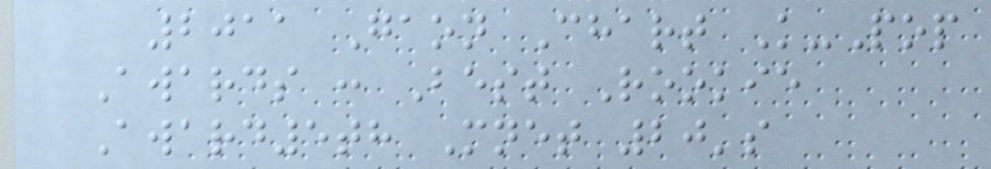2011 Gaon Chart K-Pop
Awards : Best Rookie
Award5th Mnet 20's
